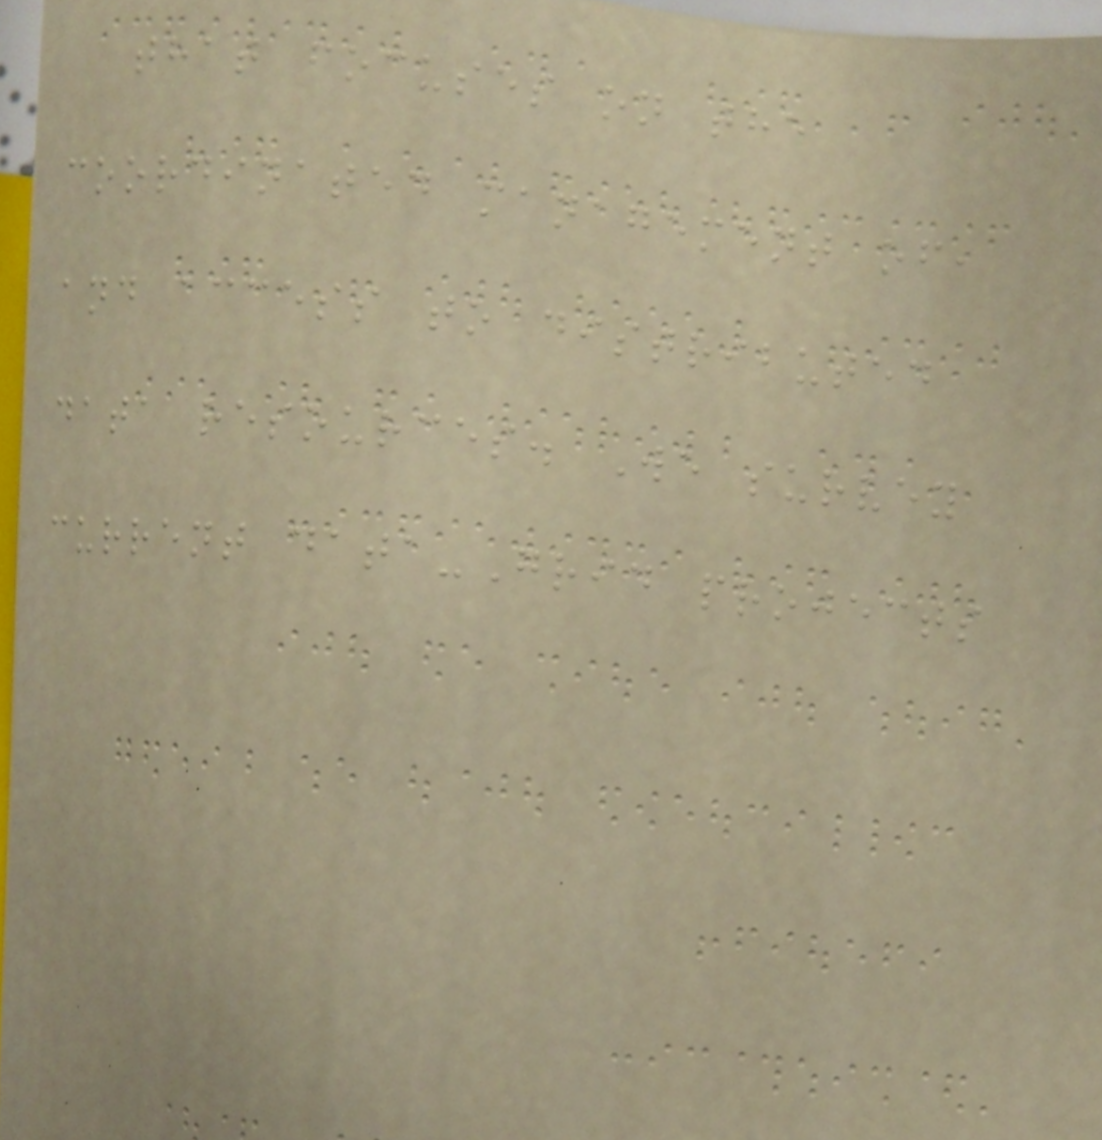that focuses on the
coordinated management of,
and access to distributed
data resources. We survey
current data-Grid projects
